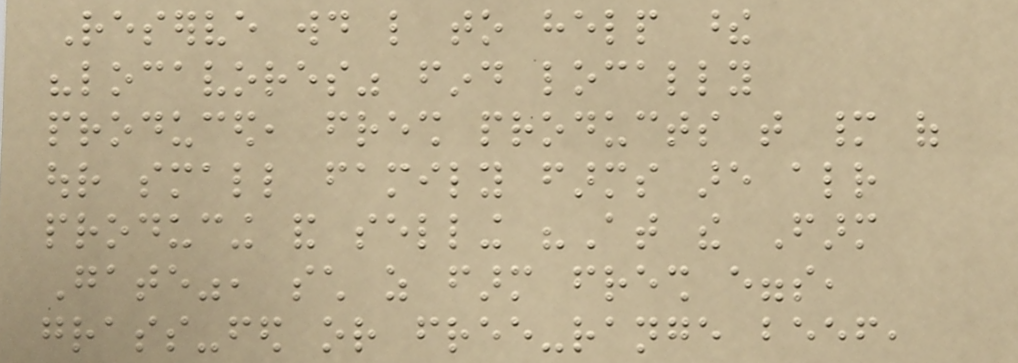Reserve would like to help these
"locavores" find locally
produced, fresh products that many of
our small family farms are already
producing and selling "At the Farm
Gate", such as farm fresh eggs,
grass-fed or free-range beef,
